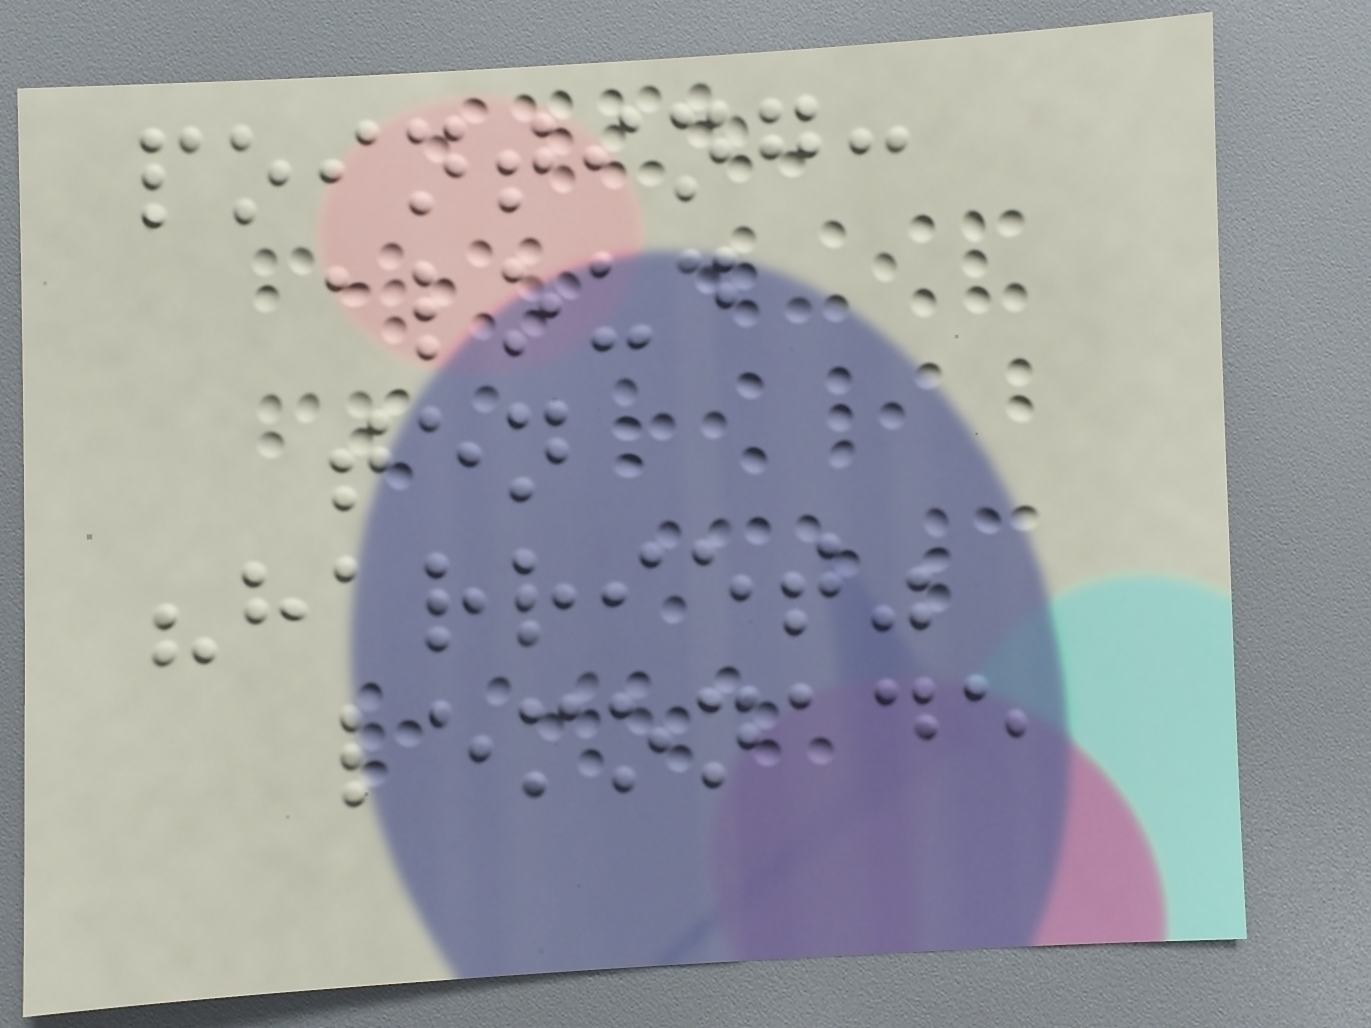pointing:
aloud
ten
"harriet"
lemonade
